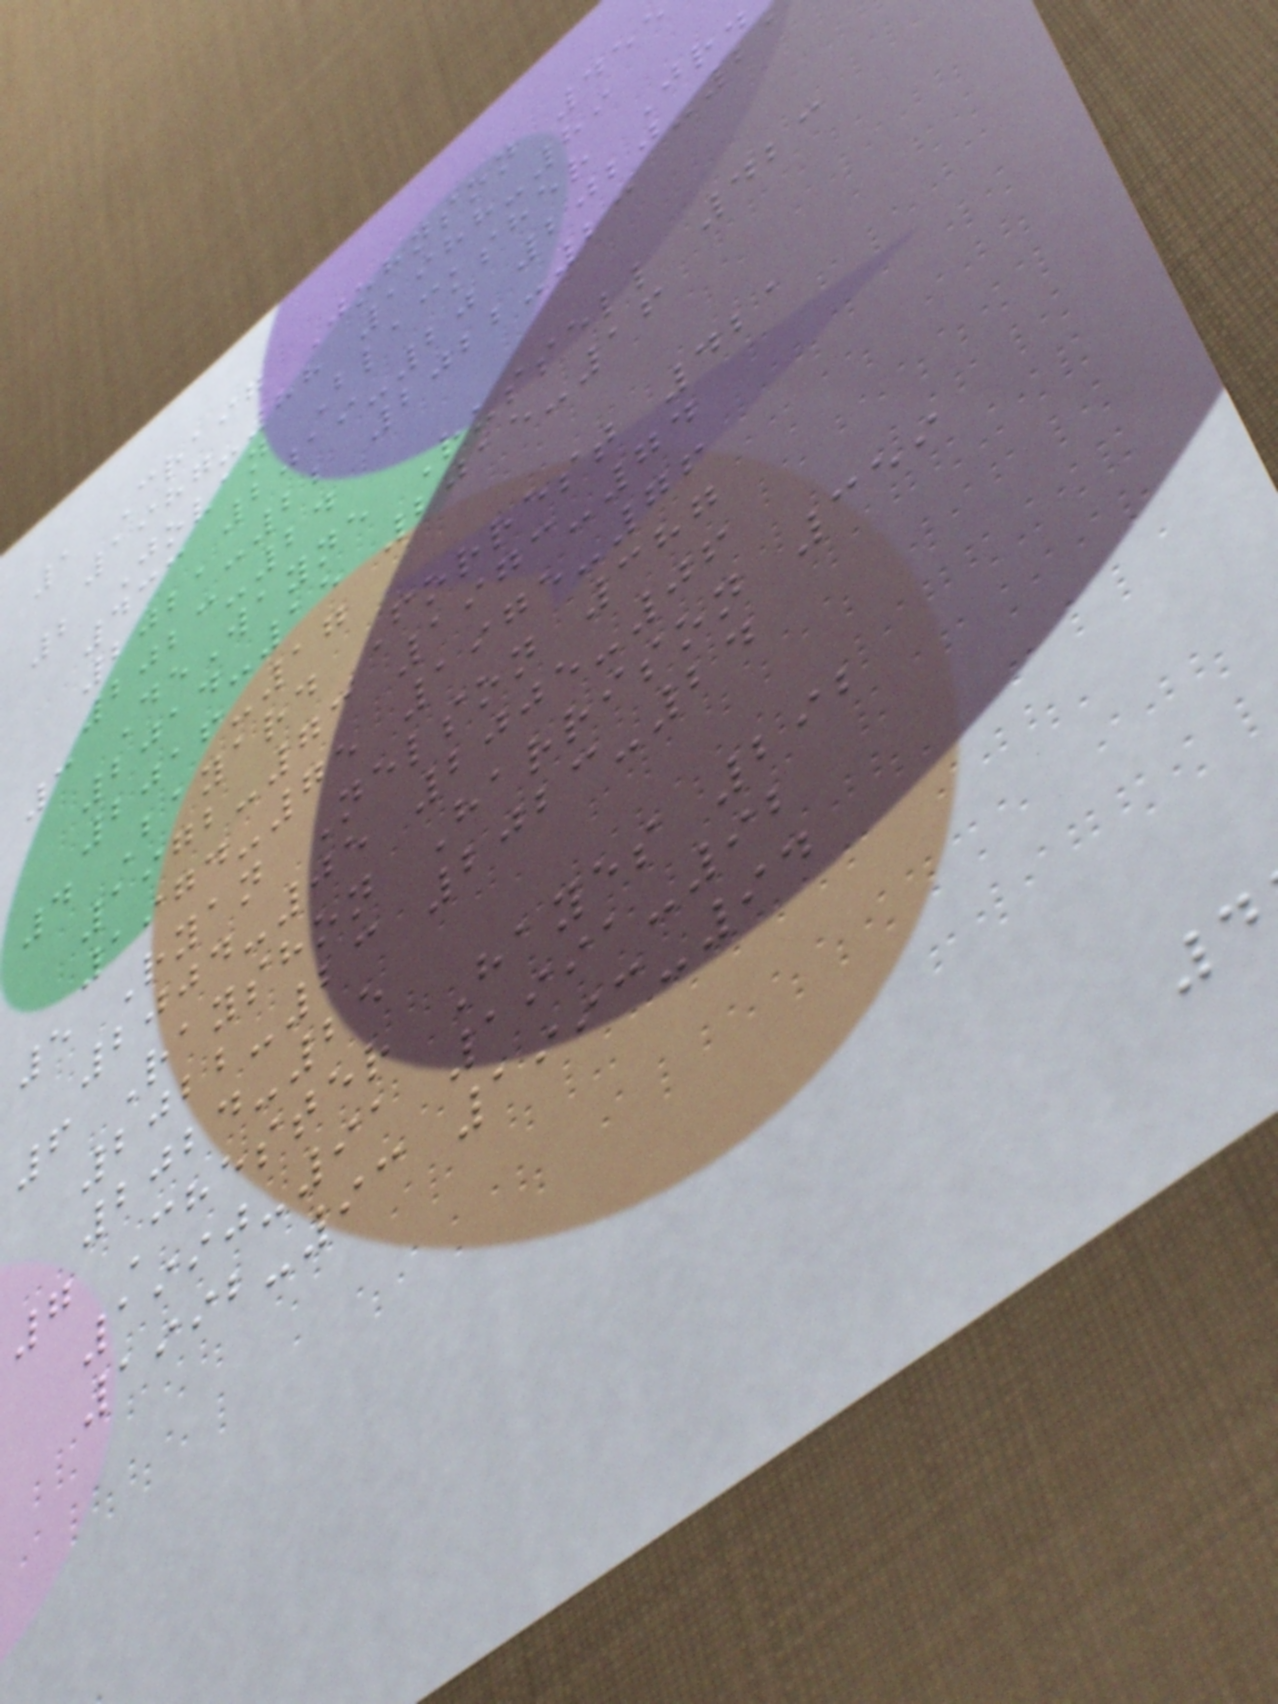1 Craig Johnson 455
1987-88 1988-89
2 Jovan Blacksher Jr.
433 2019-20 2020-21
2021-22 2022-23
2023-24
3 DeWayne Russell 423
2014-15 2015-16
2016-17
4 Bayard Forrest 421
1972-73 1973-74
1974-75 1975-76
5 Ryan Nelson 387
2004-05 2005-06
6 Rayshon Harrison 359
2022-23 2023-24
2024-25
7 Chester Hayes 292
1990-91 1991-92
1992-93 1993-94
